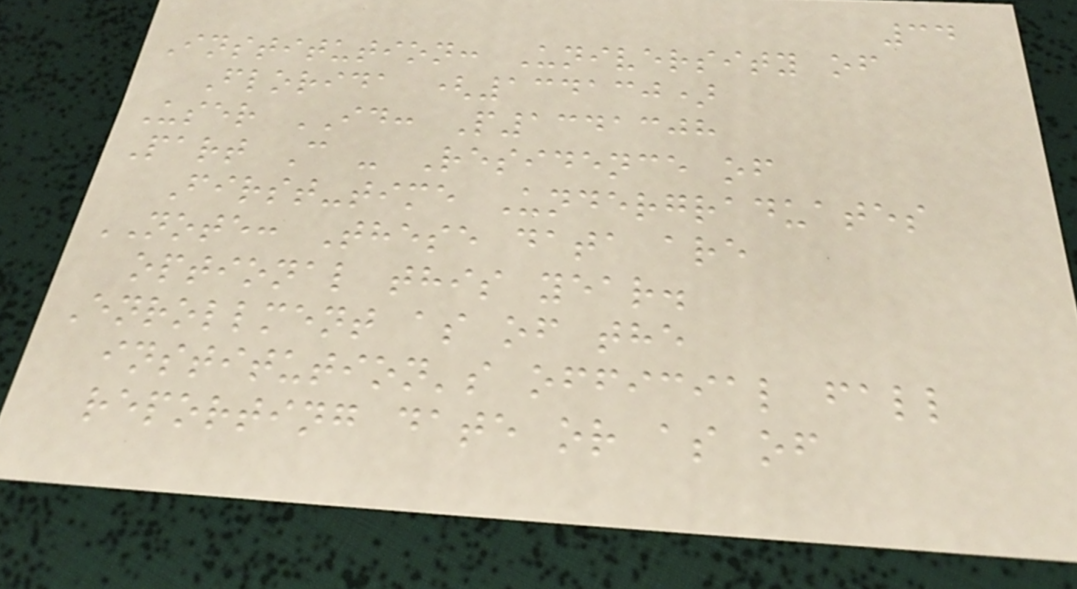34
Institution: University of
Florida (134130)
User ID: P1341308
Part C - Residence of
First-time Undergraduates
NOTE: These data are
optional this year.
Enrollment as of the
institution's official fall
reporting date or as of
